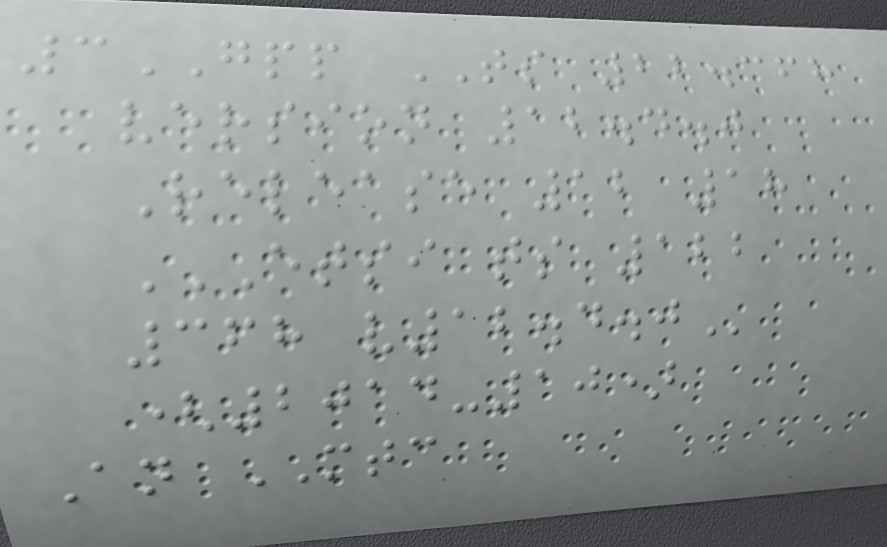3GPP TS 22.368
version 12.4.0
Release 12 18
ETSI TS 122
368 V12.4.0
(2014-10)
An MTC
